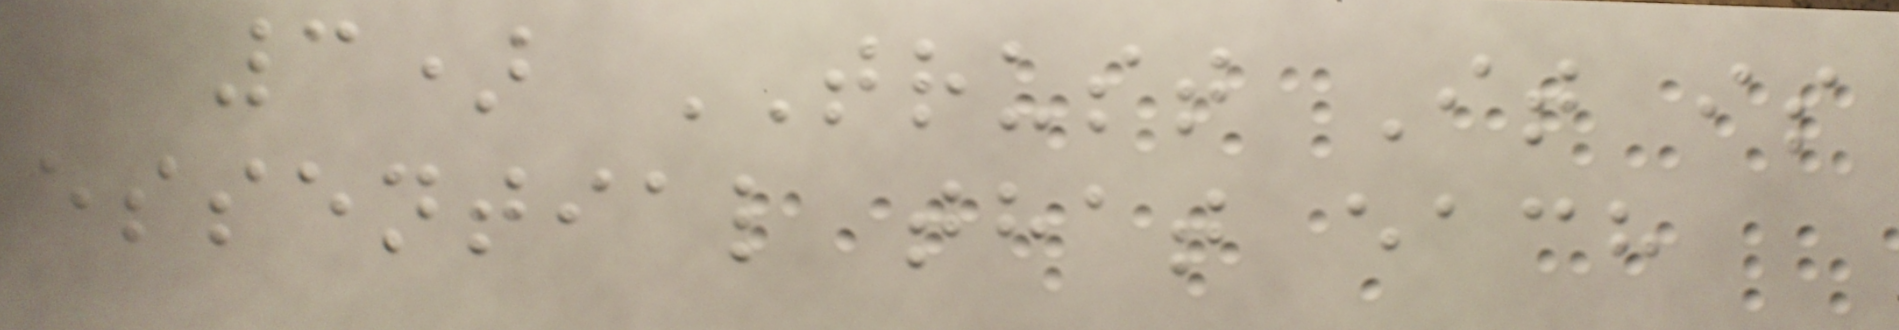3) TRUST It is
essential that each
